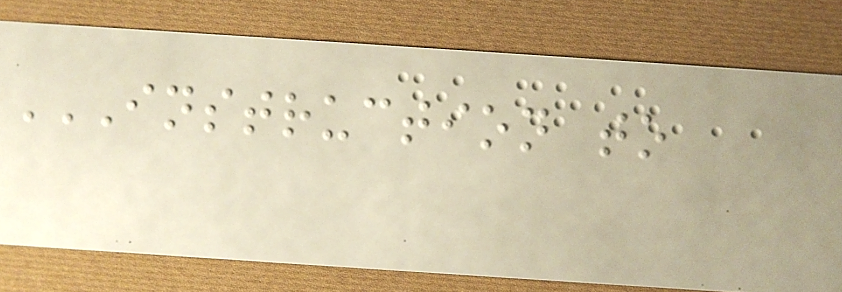INSTRUCTION TO
